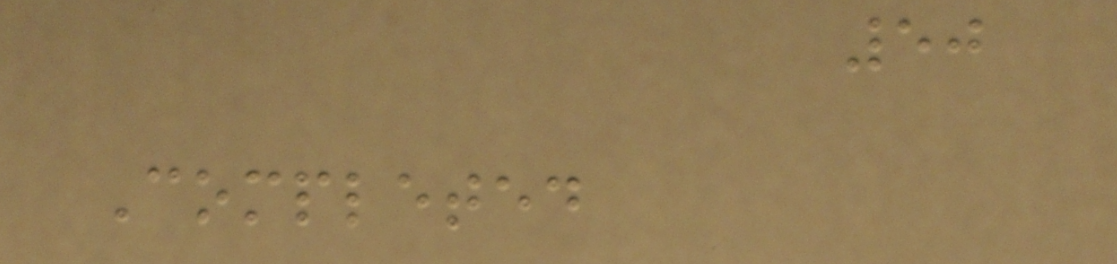50
Completed
